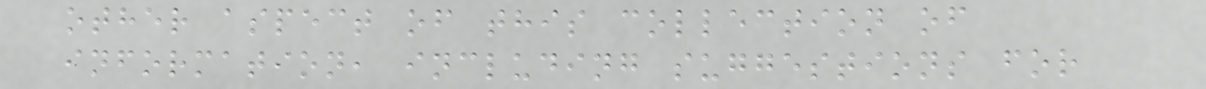other aspect of this collection of
information, including suggestions for
